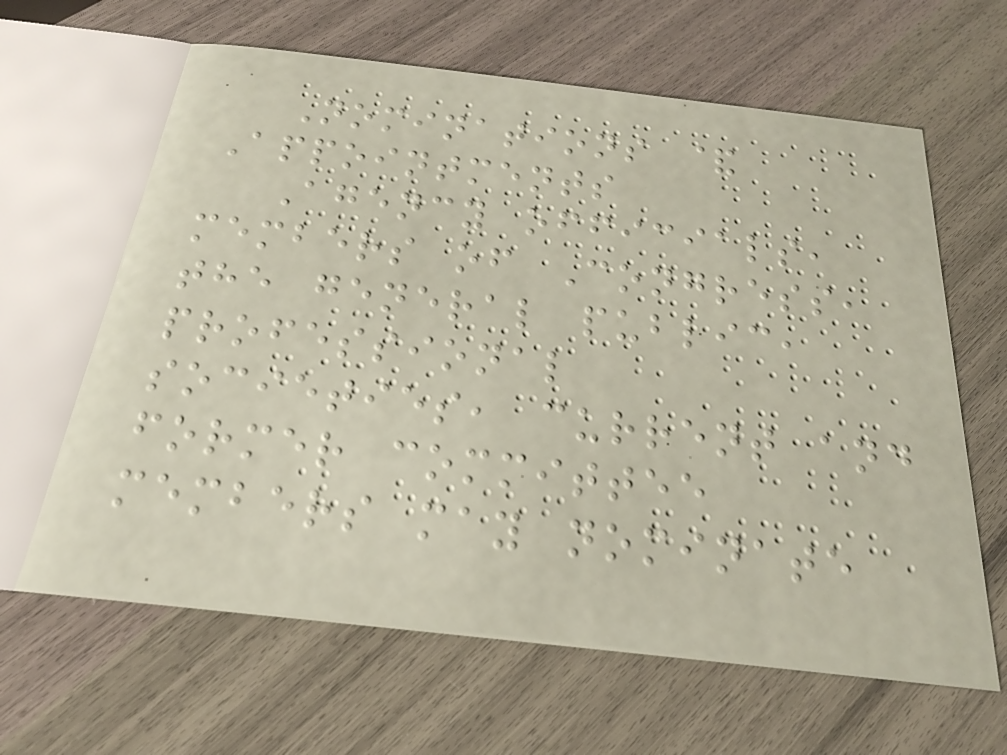Nominations &
Appointments
Agency officials,
members of Congress,
the general public,
professional
societies, current and
former committee
members may nominate
